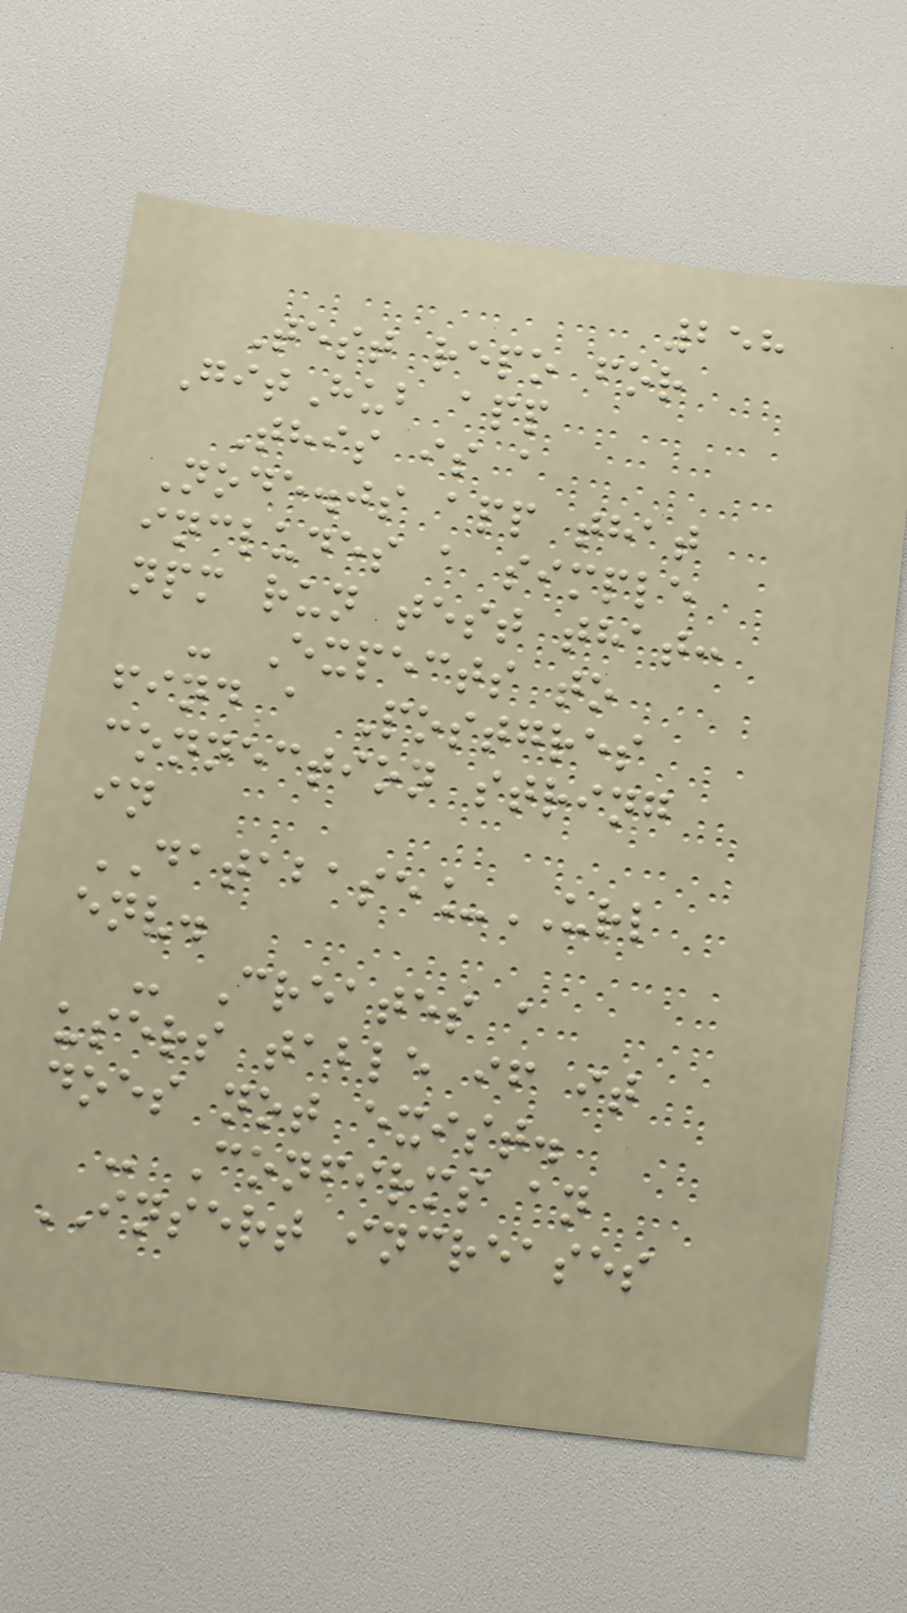258
Test repo for
GitHub app
This is a
Node.js app that
includes a simple
npm run test that:
- Expects to
find a Postgres
connection string
in
DATABASE_URL
env.
- Creates a
users table if it
does not exist.
- Confirms an
INSERT increases
